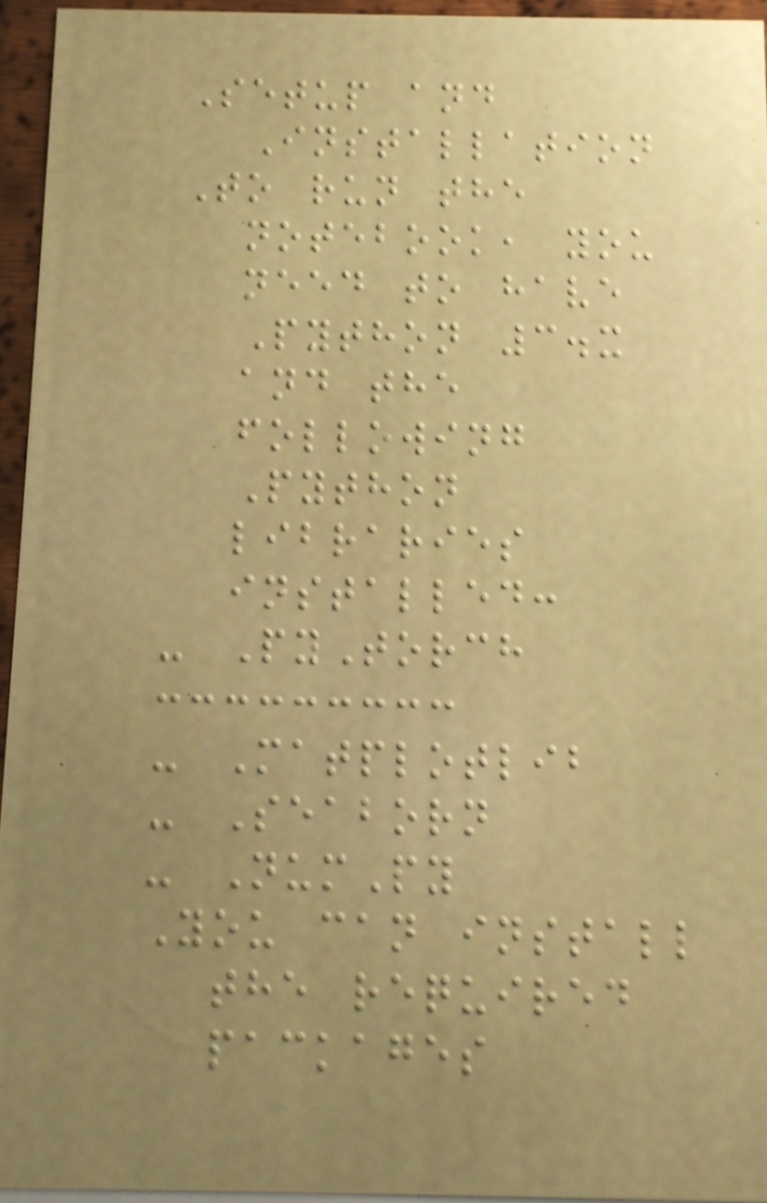Setup and
Installation
To run the
notebook, you
need to have
Python 3.x
and the
following
Python
libraries
installed:
- PyTorch
- Matplotlib
- Seaborn
- NumPy
You can install
the required
packages
